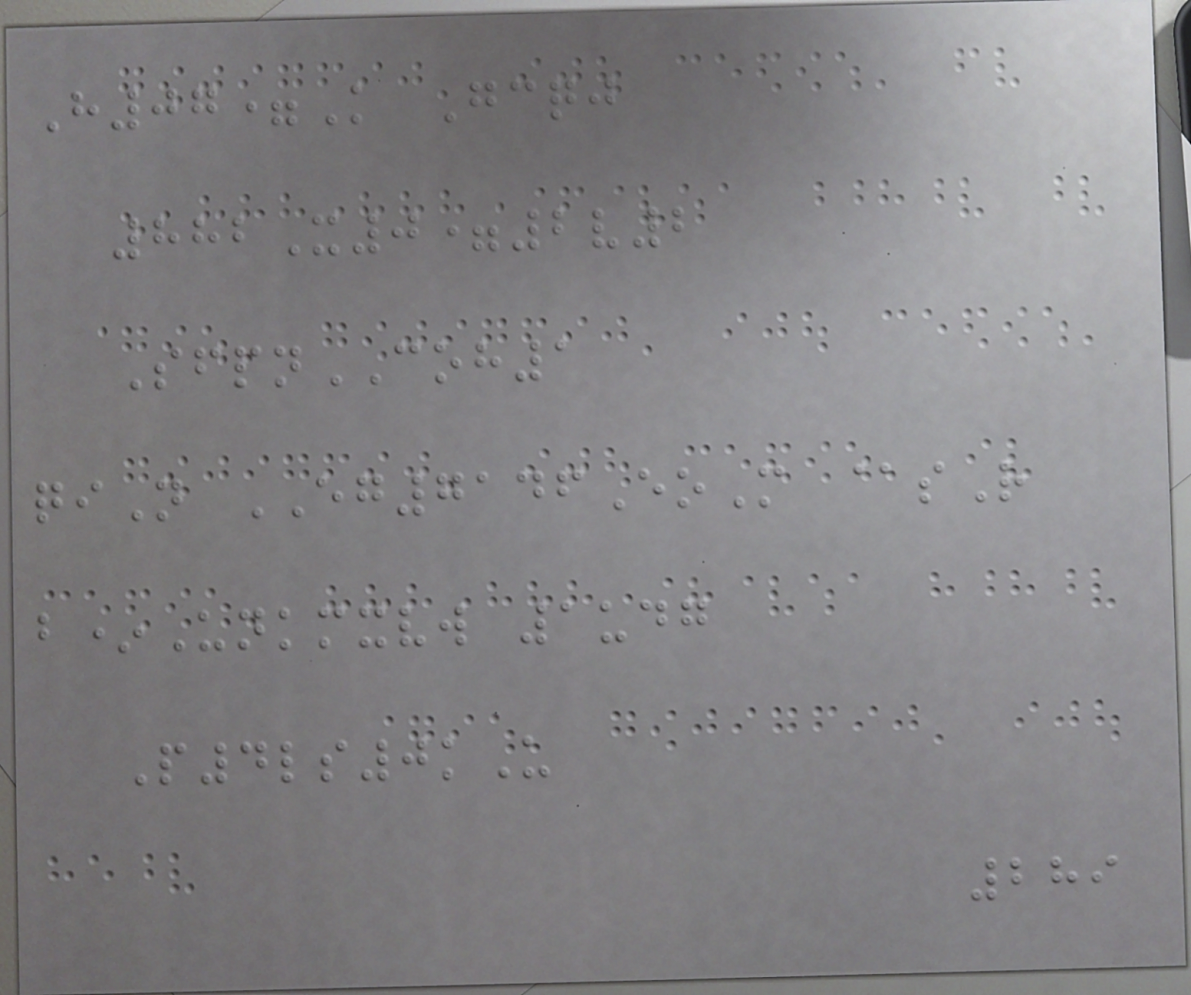H07=K Gcqj
882X0=2v2
SfpnCOH1
qiN EG7146EoM @sR
b*Unkmxvw 1udg
P4ls0kU
289
